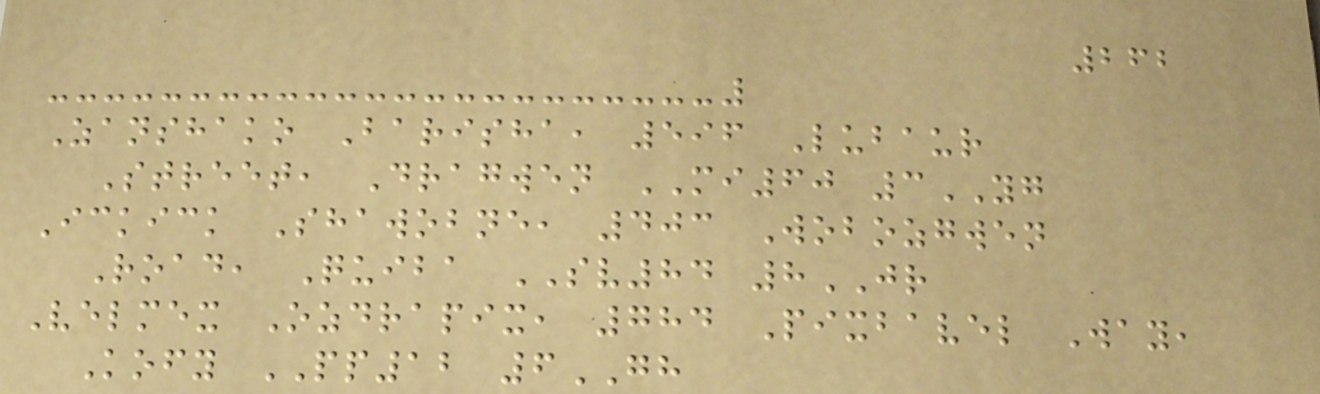262
Zanshako Barisha, 596 Lubaur
Street, Dragwen MI60 3YG
Ickick Shawobne, 403 Wobozgwen
Road, Quiba SV84 8JR
Velmex Ozdrapix, 784 Pixbavel Way,
Kofy PP12 6GH
